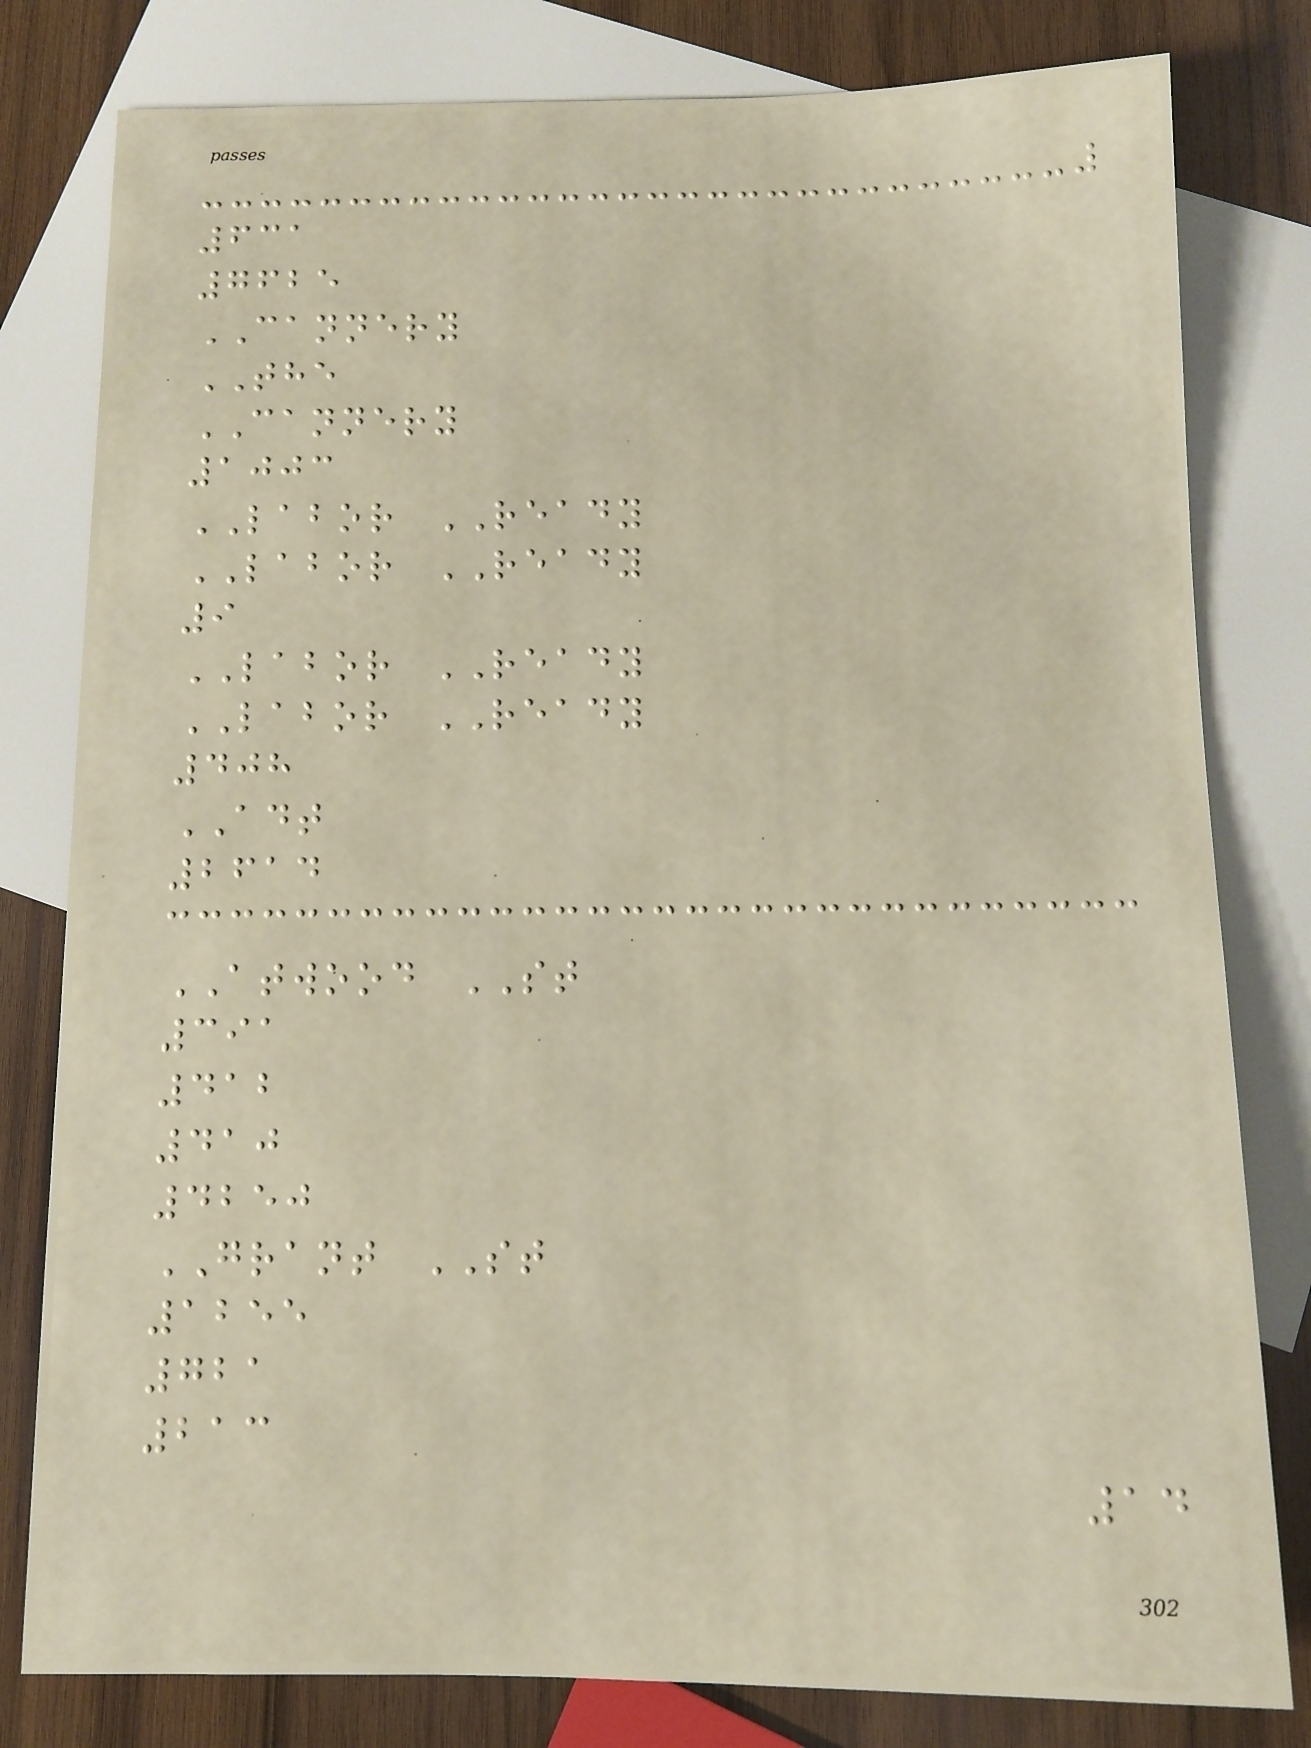631
7625
CANNERY
THE
CANNERY
1003
LABOR READY
LABOR READY
9
LABOR READY
LABOR READY
408
ADT
2614
ATWOOD ST
391
412
410
4250
GRANT ST
1255
721
213
14
